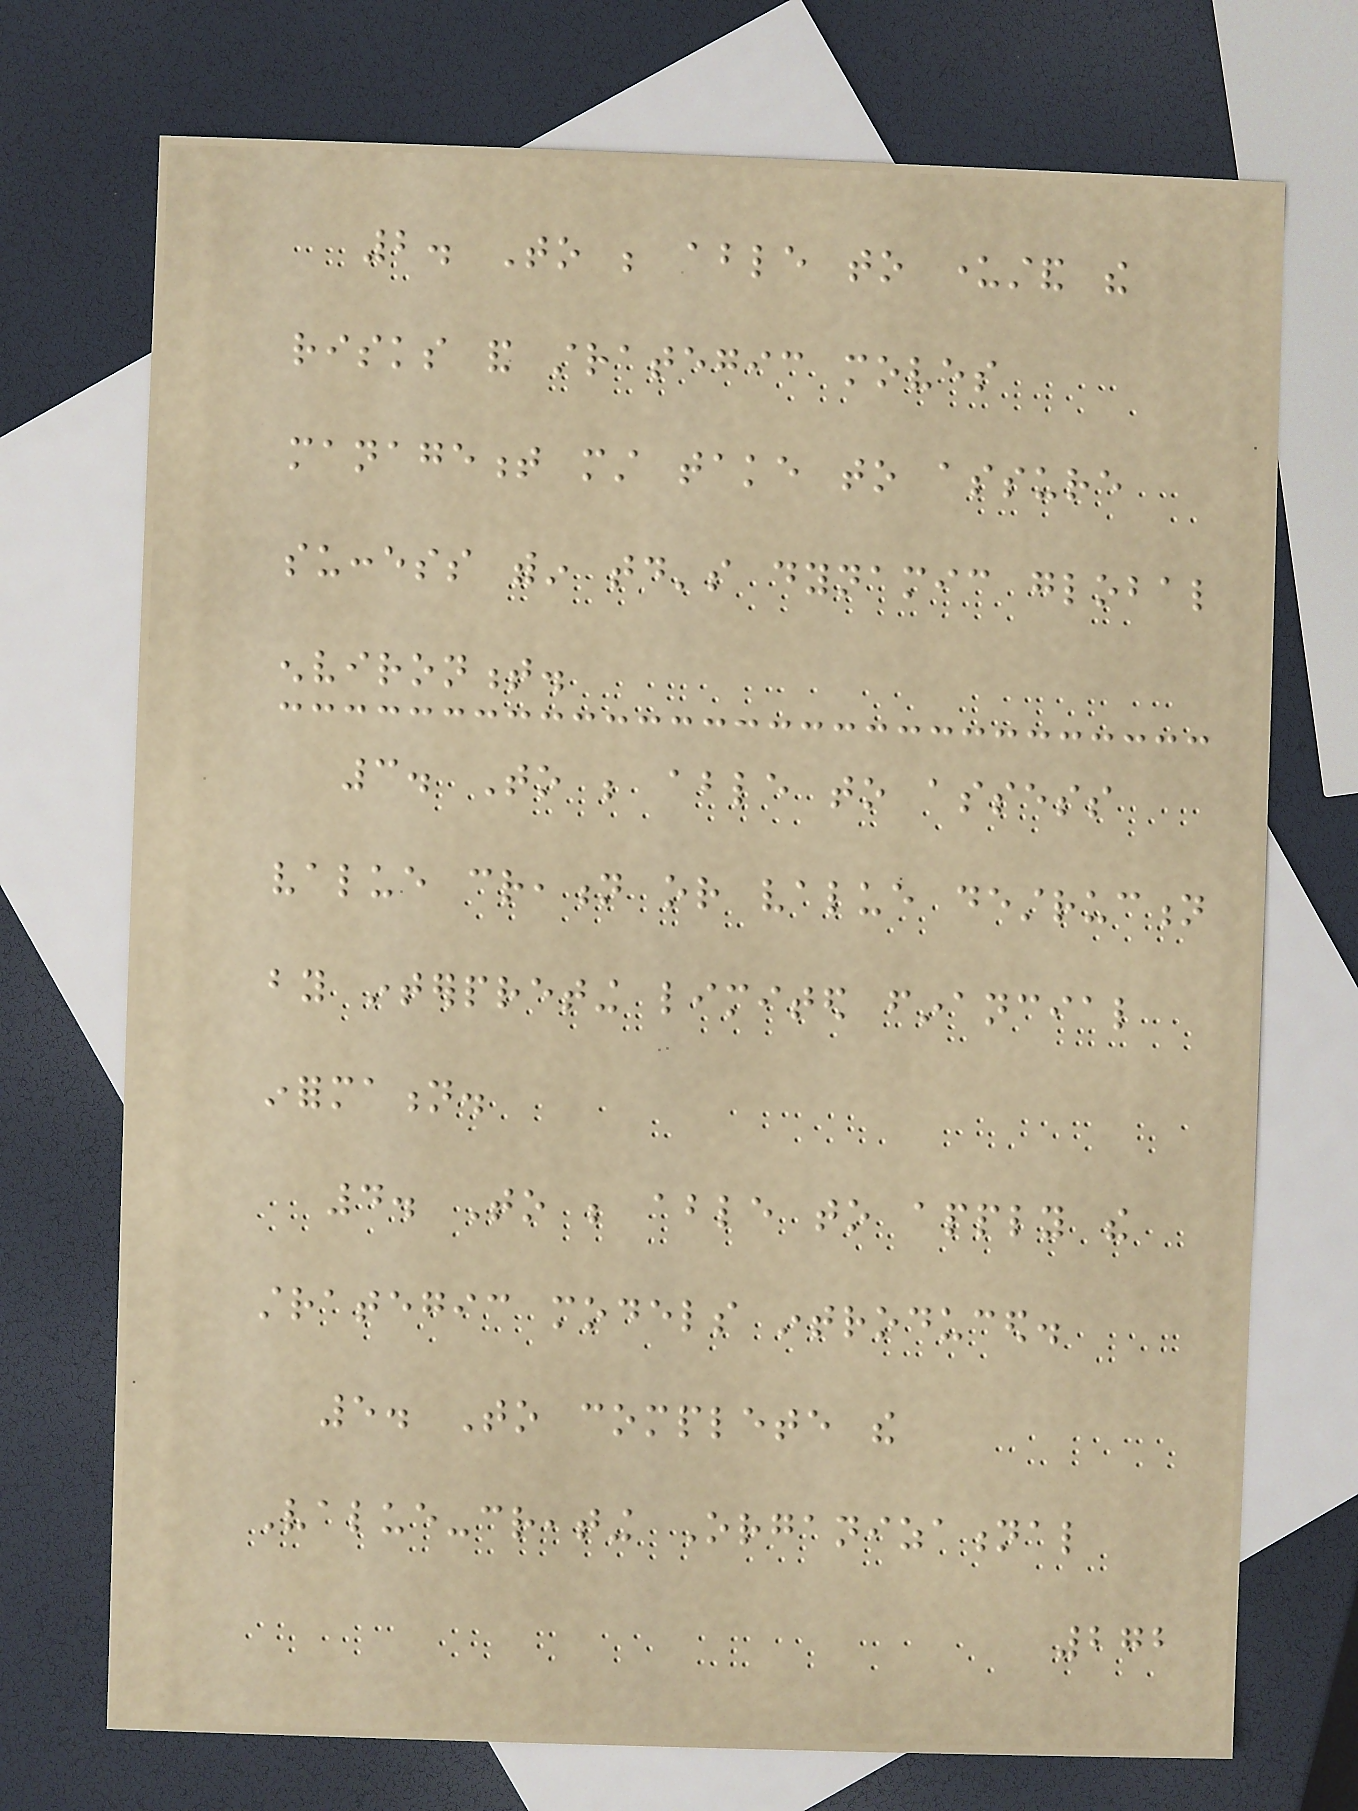2. To be able to understand the
risks and strategic moves
management must take to assure
success within today's dynamic global
environment.
3. To be able to assess
value creation or value destruction
by interpreting limited financial
information.
4. To be able to apply the
strategic models introduced.
5. To complete the
Value-creating Organizational
272
